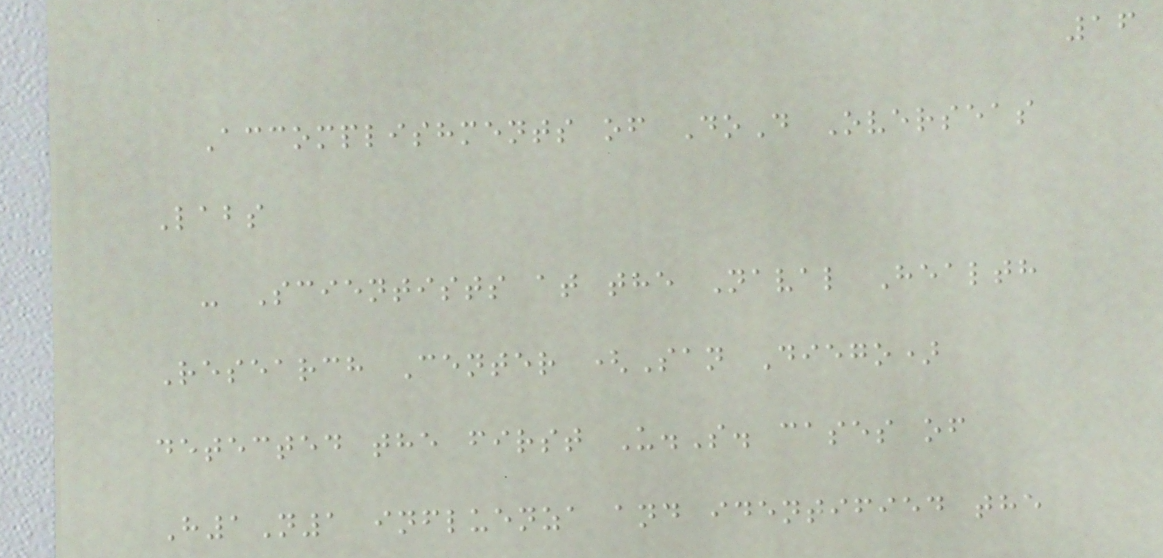16
Accomplishments of DoD Overseas
Labs
- Scientists at the Naval Health
Research Center (San Diego)
detected the first U.S. cases of
H1N1 influenza and identified the
